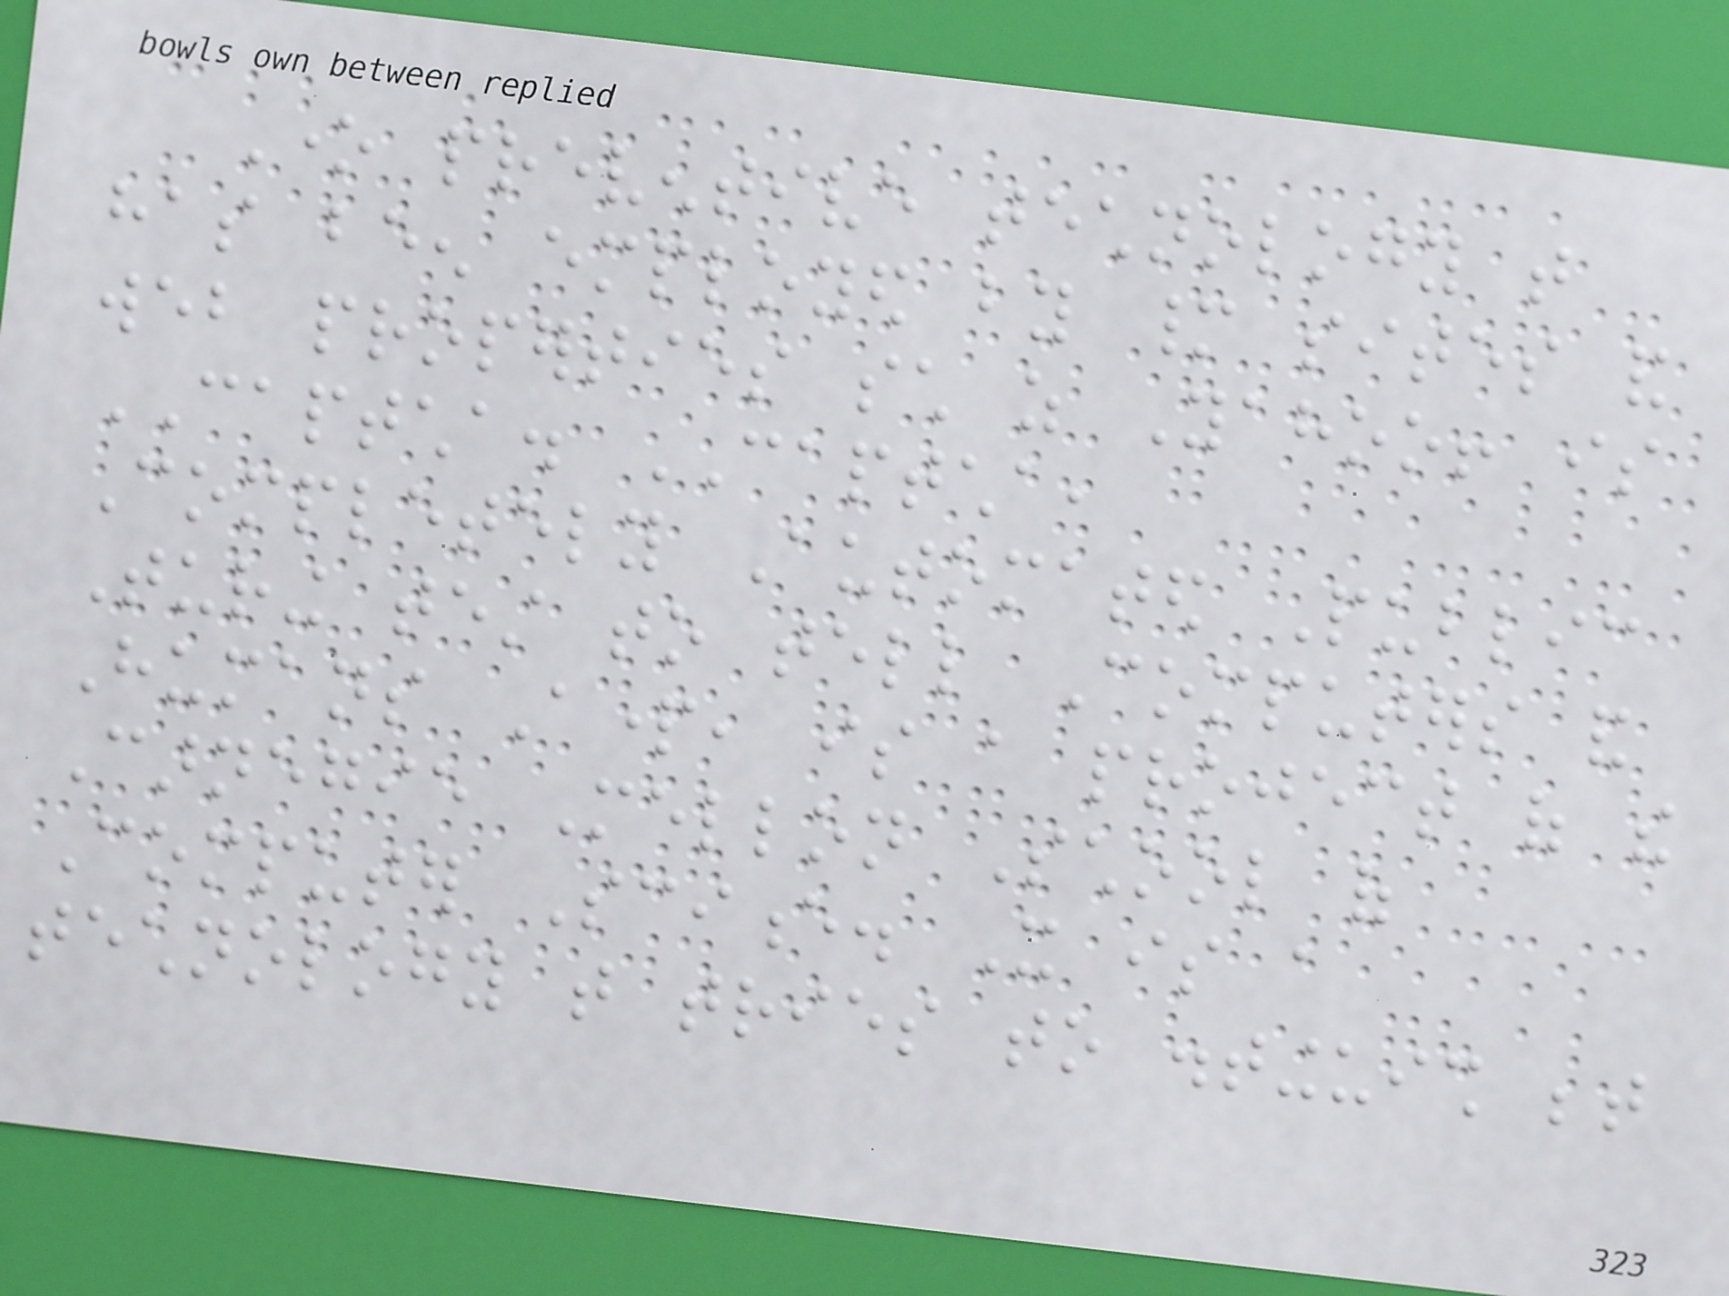One preventive technology that
has been employed by many sites and
web properties such as Yahoo! is
CAPTCHA. CAPTCHA,
Completely Automated Public
Turing test to tell Computers and
Humans Apart, is a project of the
Carnegie Mellon School of
Computer Science. It is a
technology that tries to distinguish between
